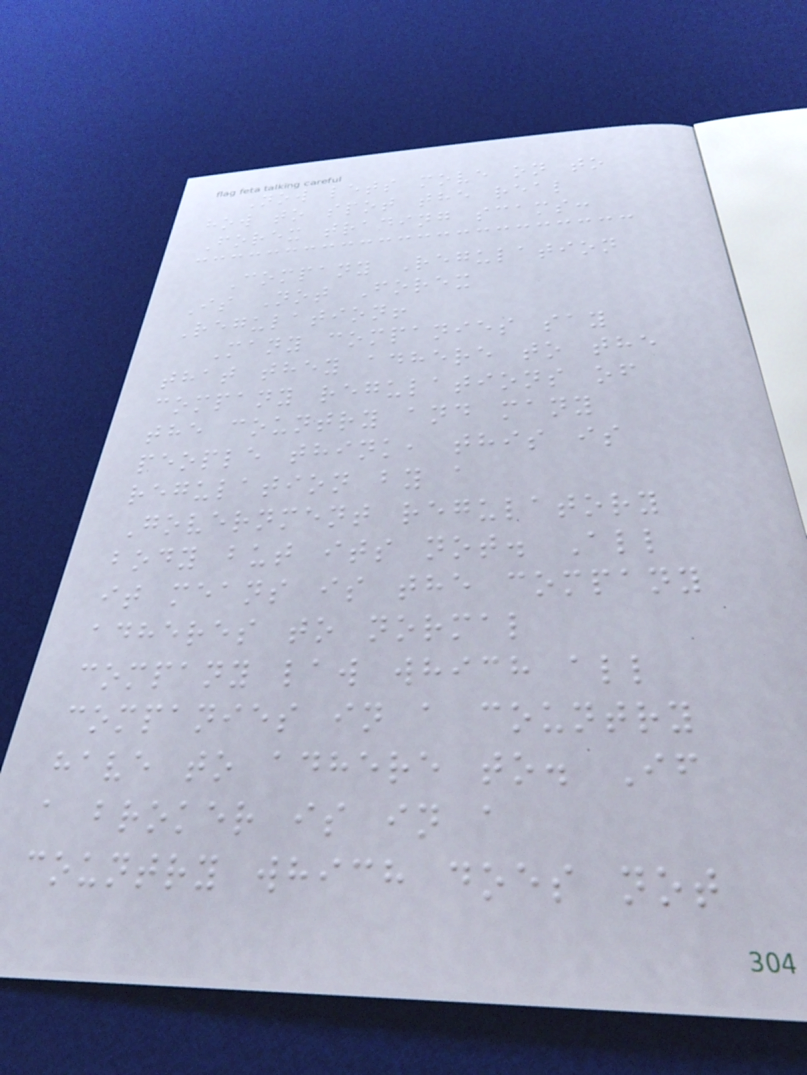Now lets move on to
how to spot the real
Forex trading scams:
Company Regulation
Is Not Forex
Regulation!
Many companies say
that they adhere to the
company regulations of
the country and many
people think, this is
regulation by a
Government regulatory
body but its not. All
it means is the company
adheres to normal
company law which all
companies in a country
have to adhere to. If
a broker is in a
country which does not
